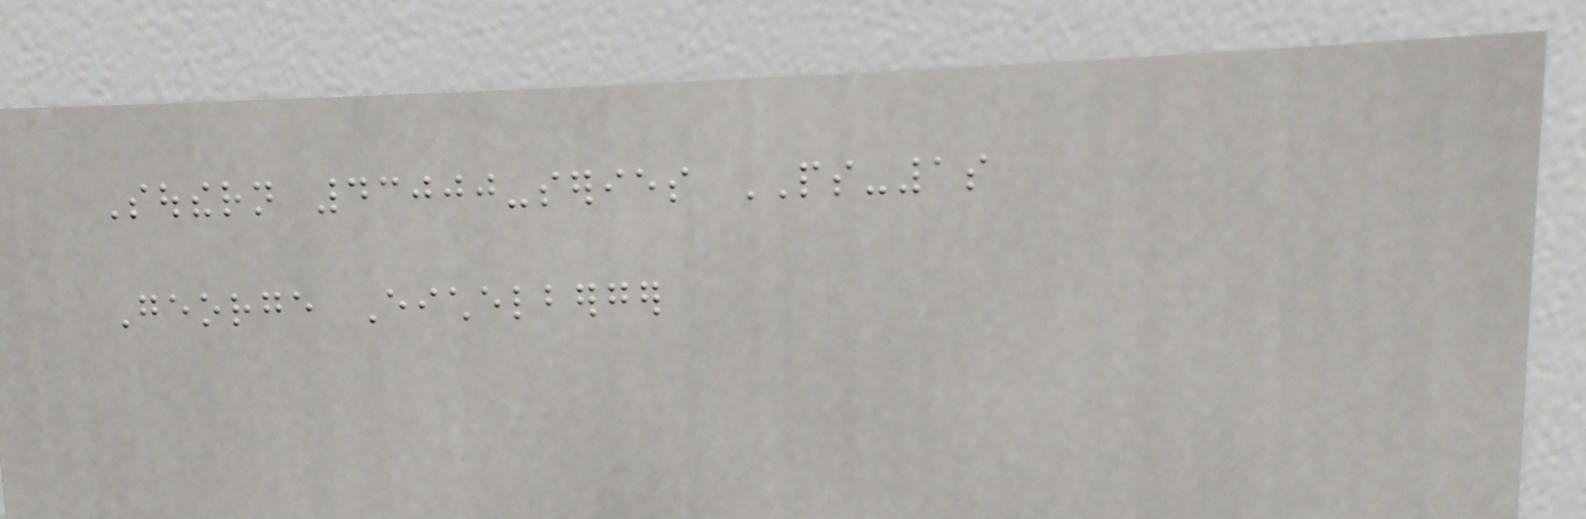Southern 43000-series PS-1s
George Eichelberger
